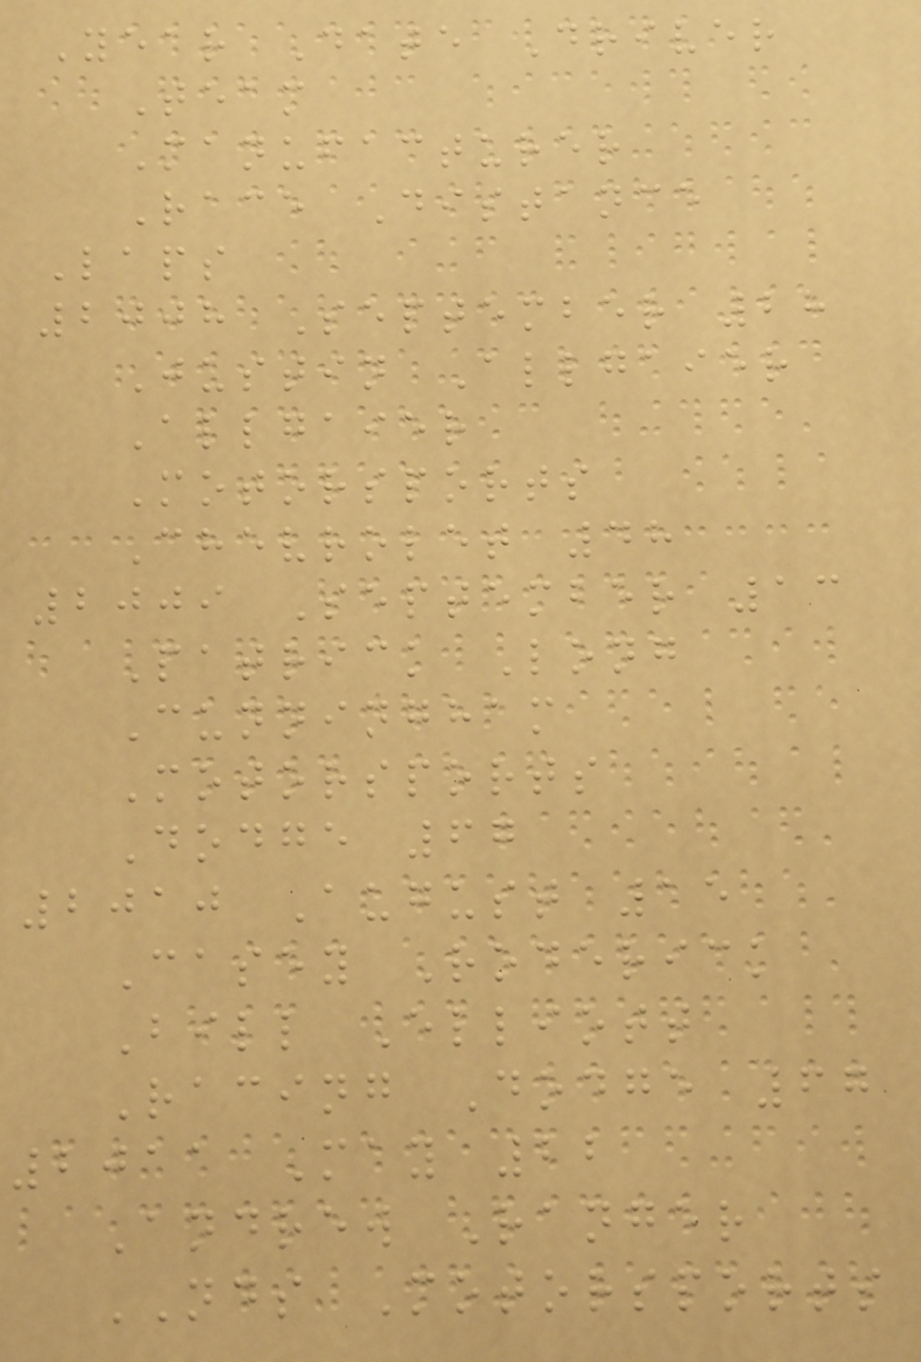Year Date Driver
Team
Manufacturer
Race Distance
Laps
2008 September 28
Justin Allgaier
Allgaier
Motorsports
Chevrolet 48
2009 September 13
Patrick Long
Cunningham
Motorsports
Dodge 67
2010 August 15
Casey Roderick
Bill Elliott
Racing Dodge 67
2011 May 22
Andrew Ranger
NDS Motorsports
